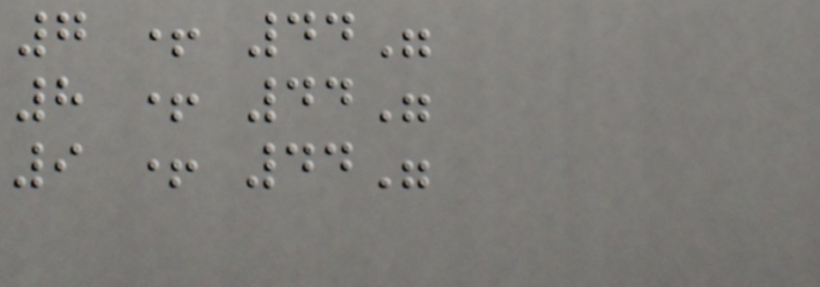7 + 44"
8 + 44"
9 + 44"
